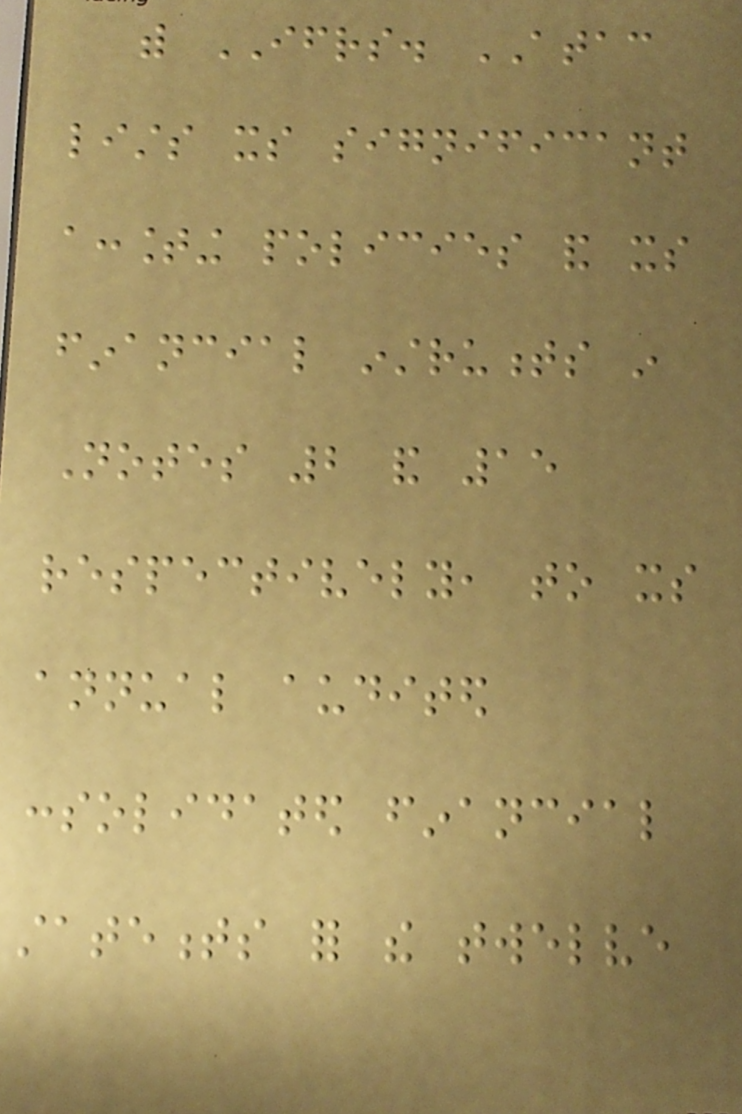with IFRS. ATAC
lists its significant
accounting policies and its
financial instruments in
Notes 2 and 15
respectively, to its
annual audited
consolidated financial
statements for the twelve
